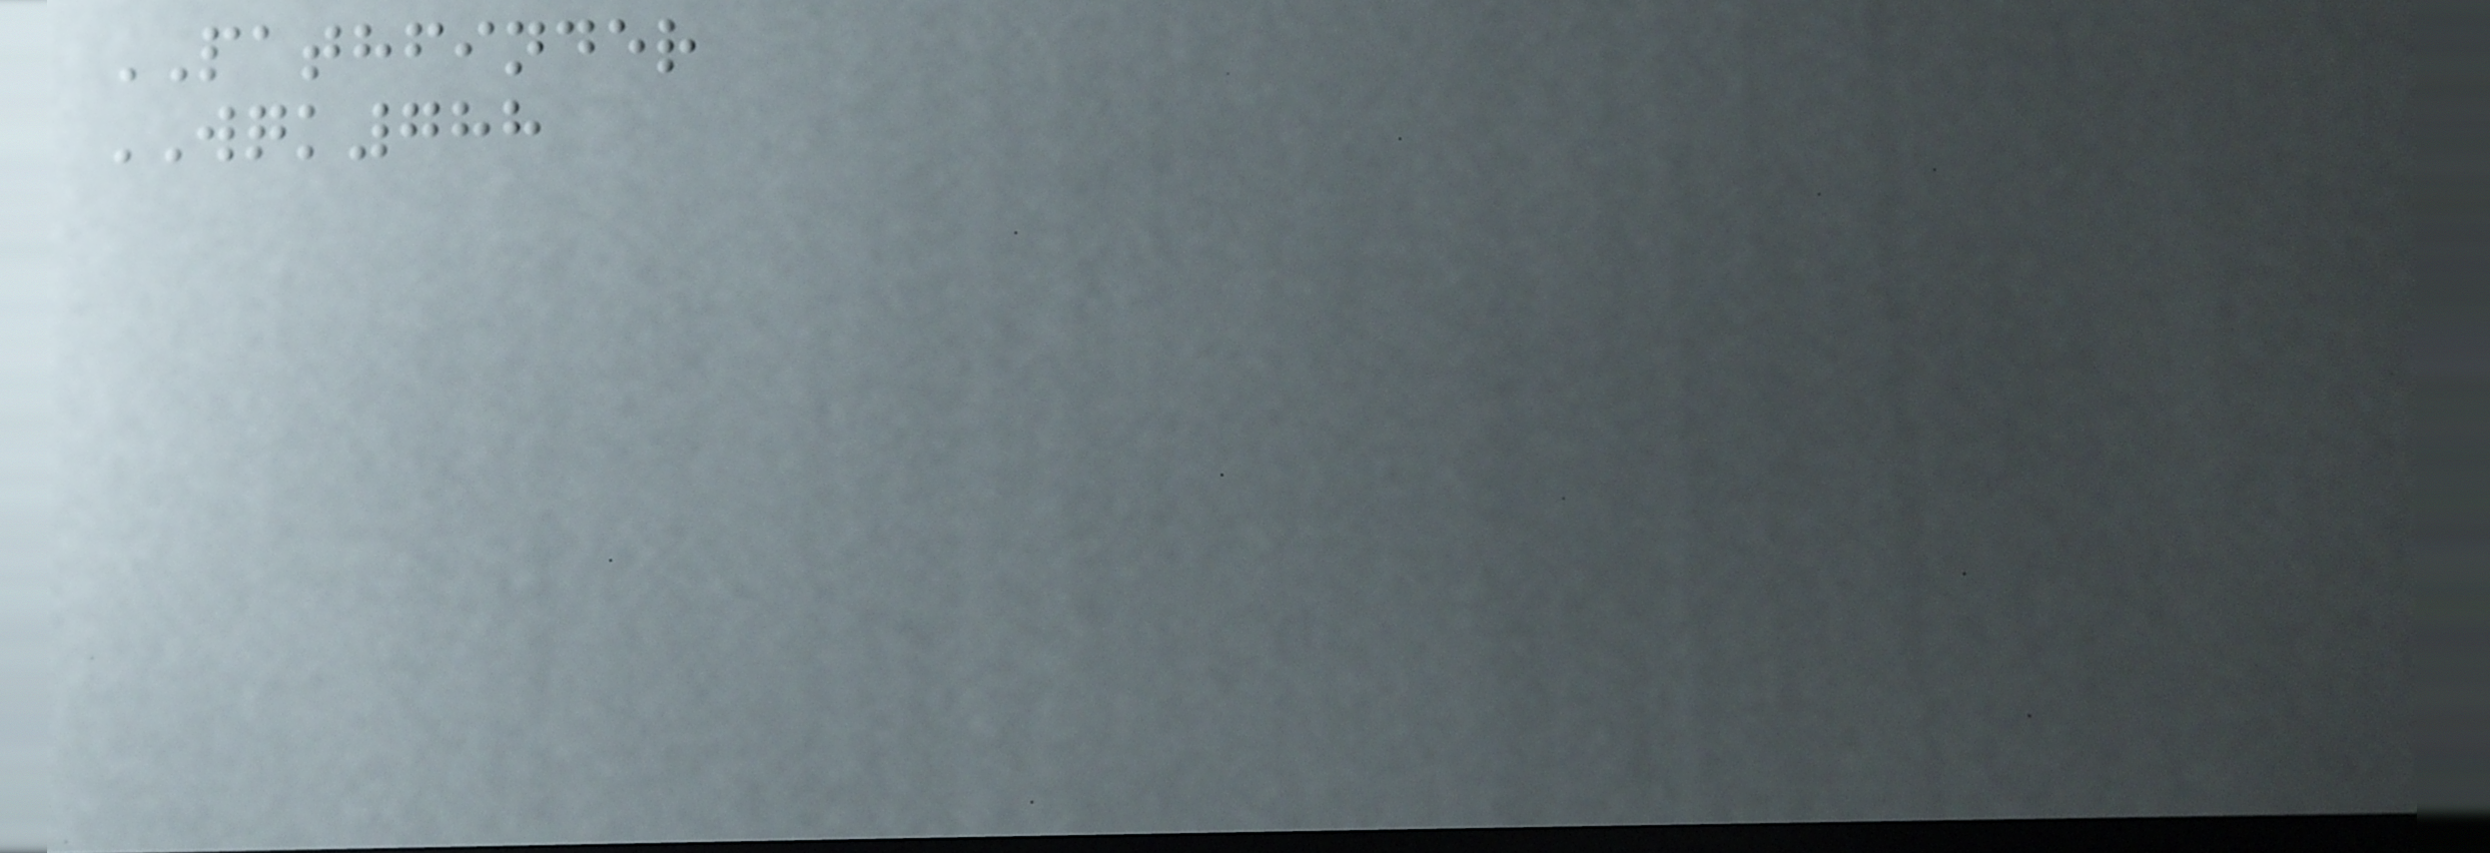PATHFINDER
WQK788
